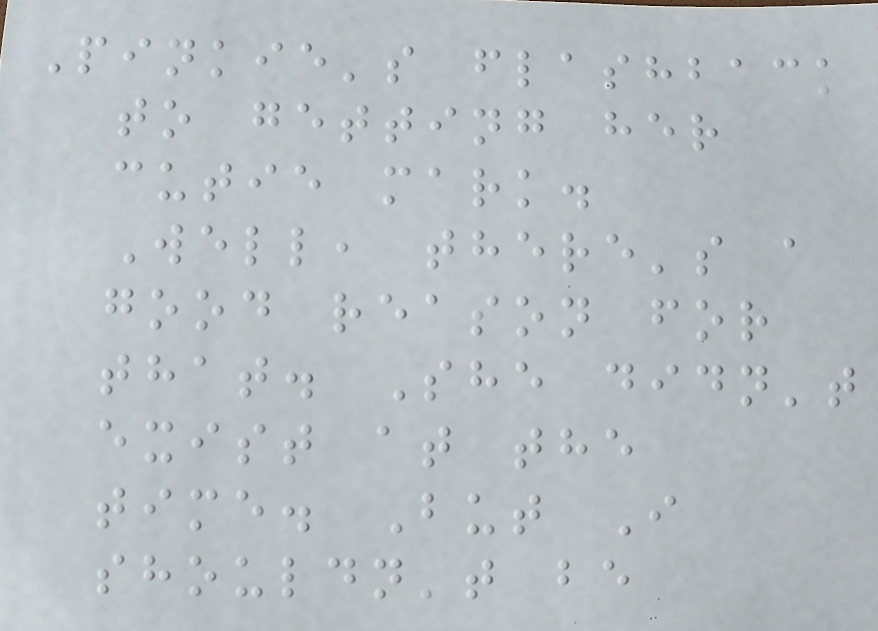Pinkie's flashback
to getting her
cutie mark.
Well, there's a
good reason for
that. She didn't
exist at the
time. But I
shouldn't be
